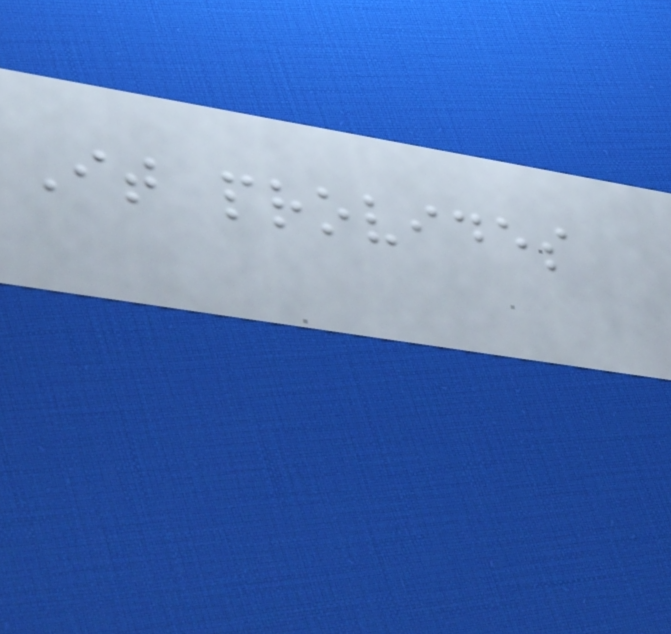It provides
